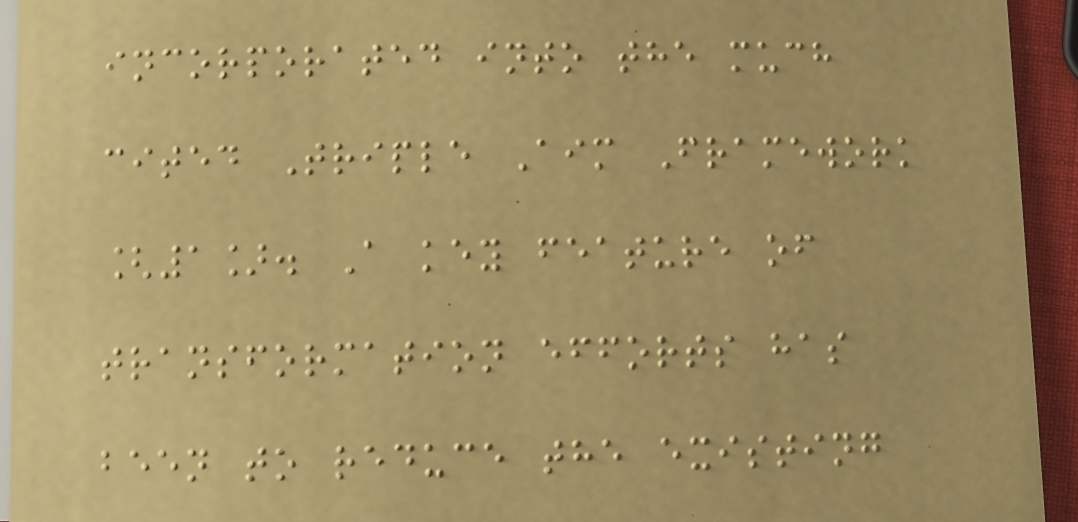incorporated into the much
cited Triple Aim Framework
[1]. A key feature of
transformation efforts has
been to reduce the existing
